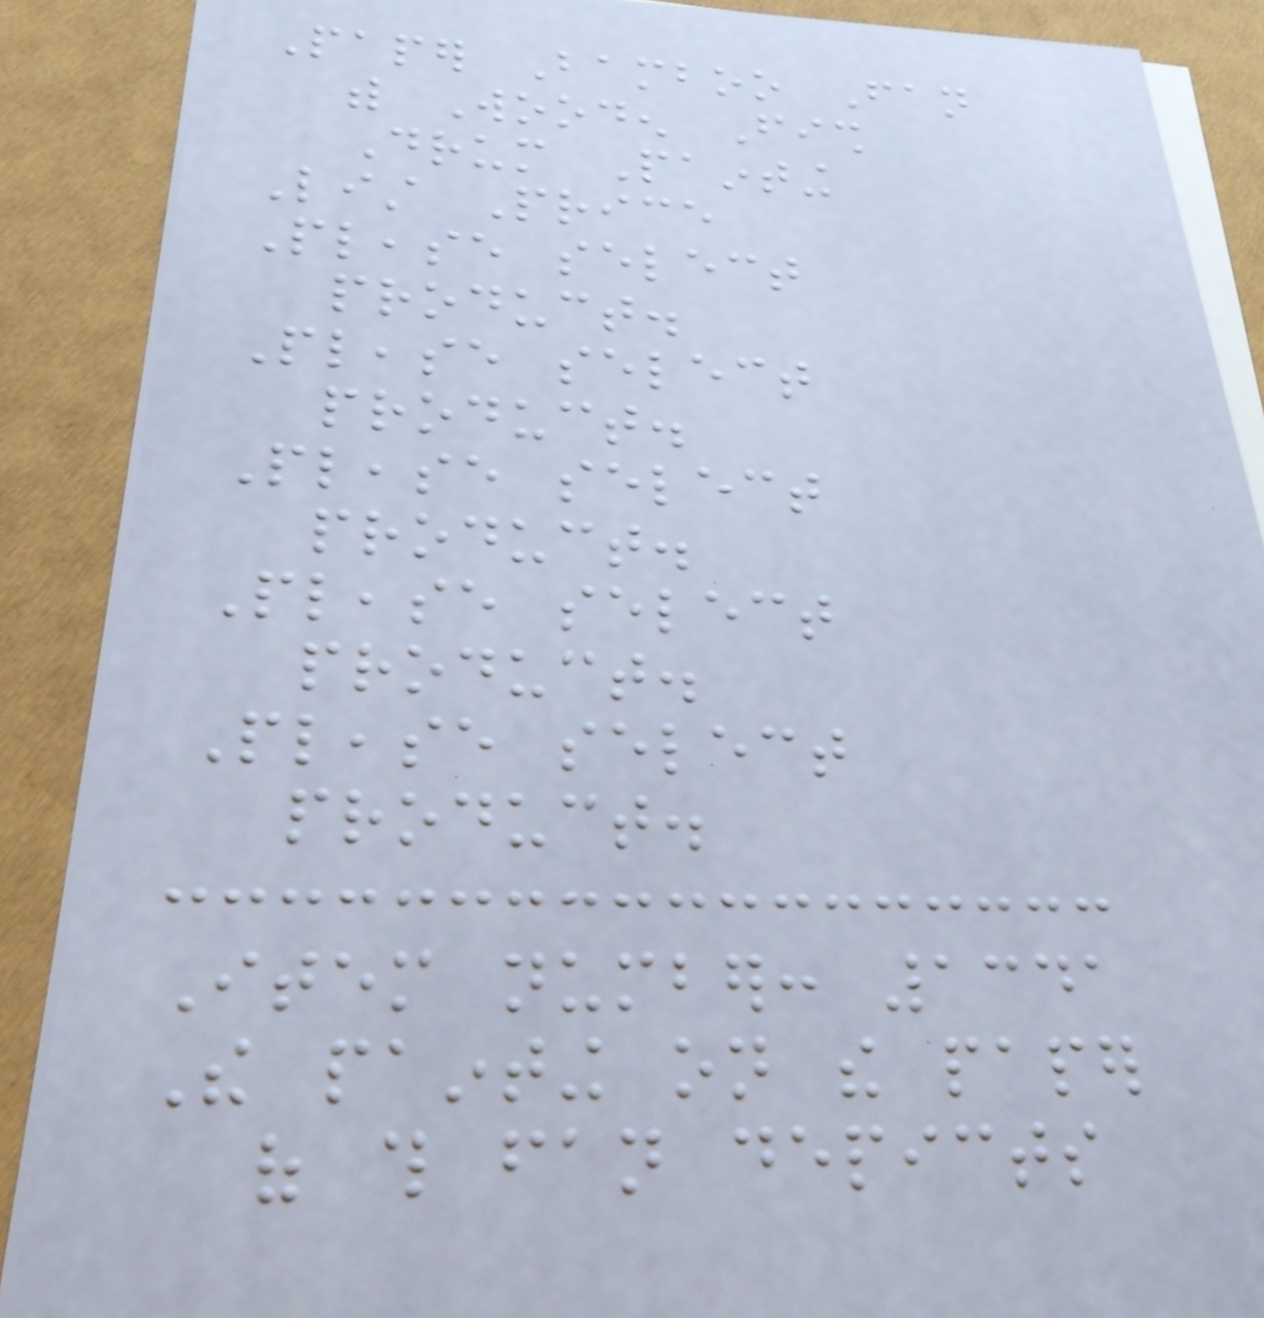Paper Bamboo Fan
with Wooden Fish
Drum Painting
List Price
Please select
product.
Please select
product.
Please select
product.
Please select
product.
Please select
product.
Item number: 1341
The painting on the paper
of this fan depicts
